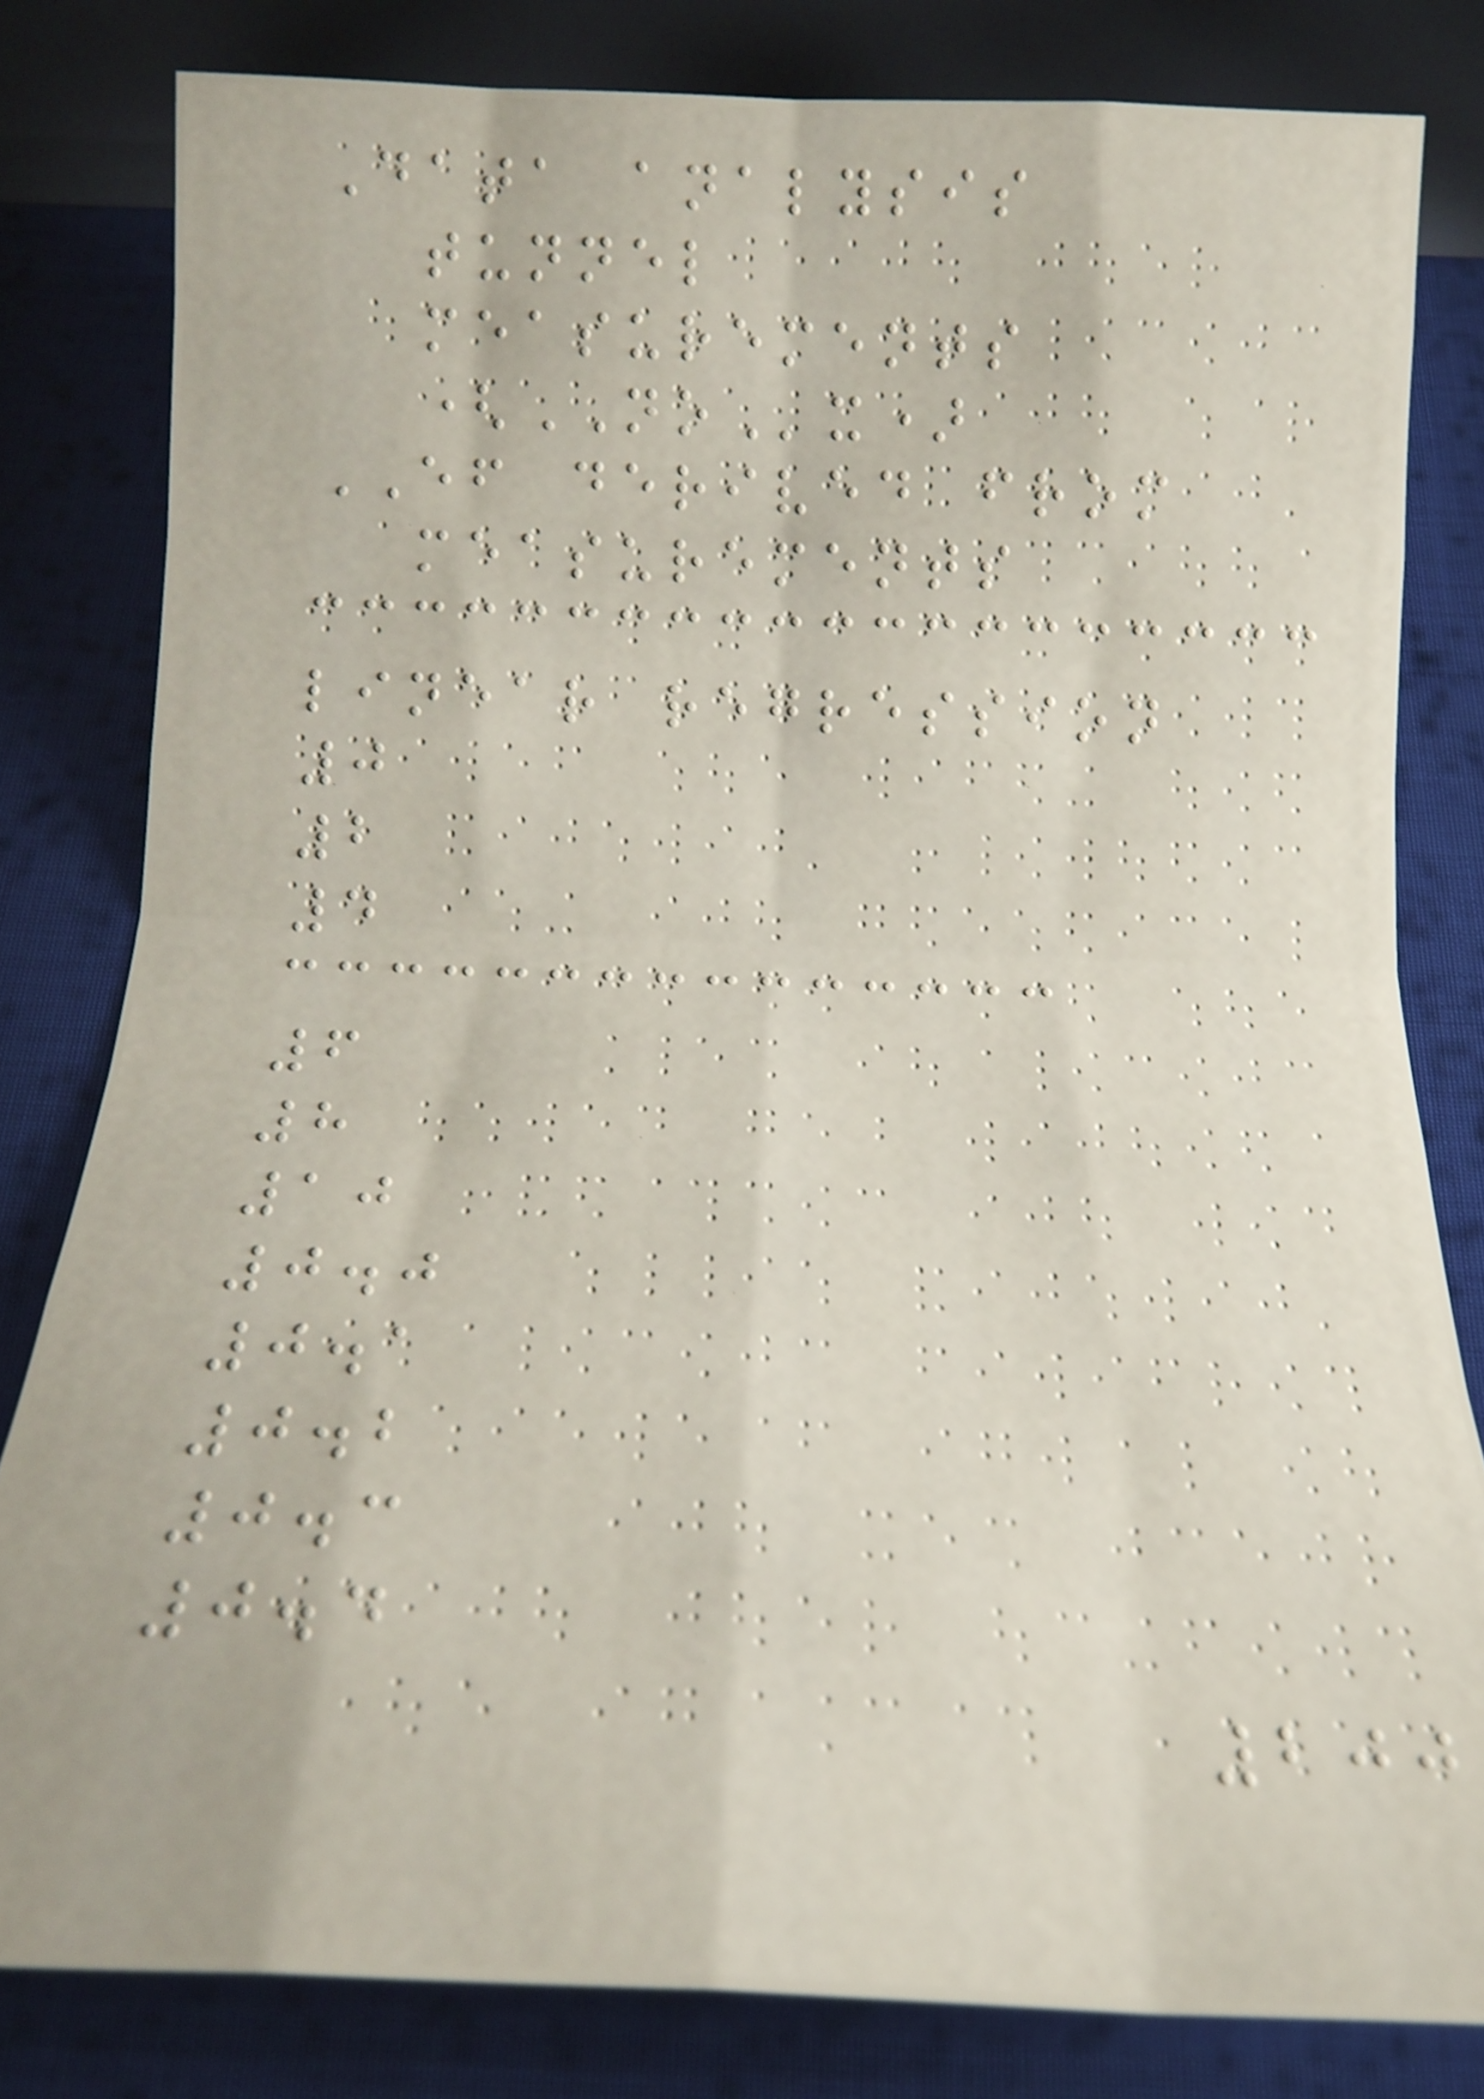Data analysis
tunnel
measurements
(NOx)
EF derived from
measurements
linear regression
0
2
4
6
8
10
0.0
0.1
0.2
0.3
0.4
200
